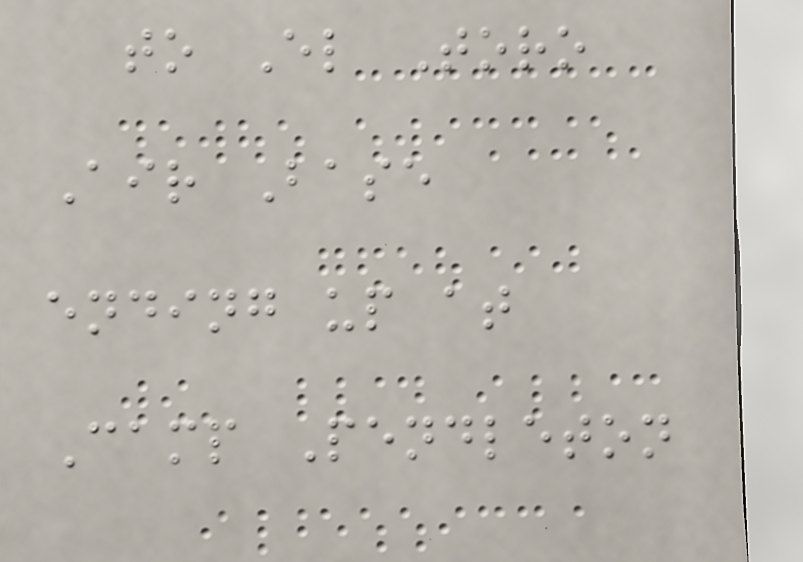to El Toro
Air Base
ending up at
Camp Pendleton
